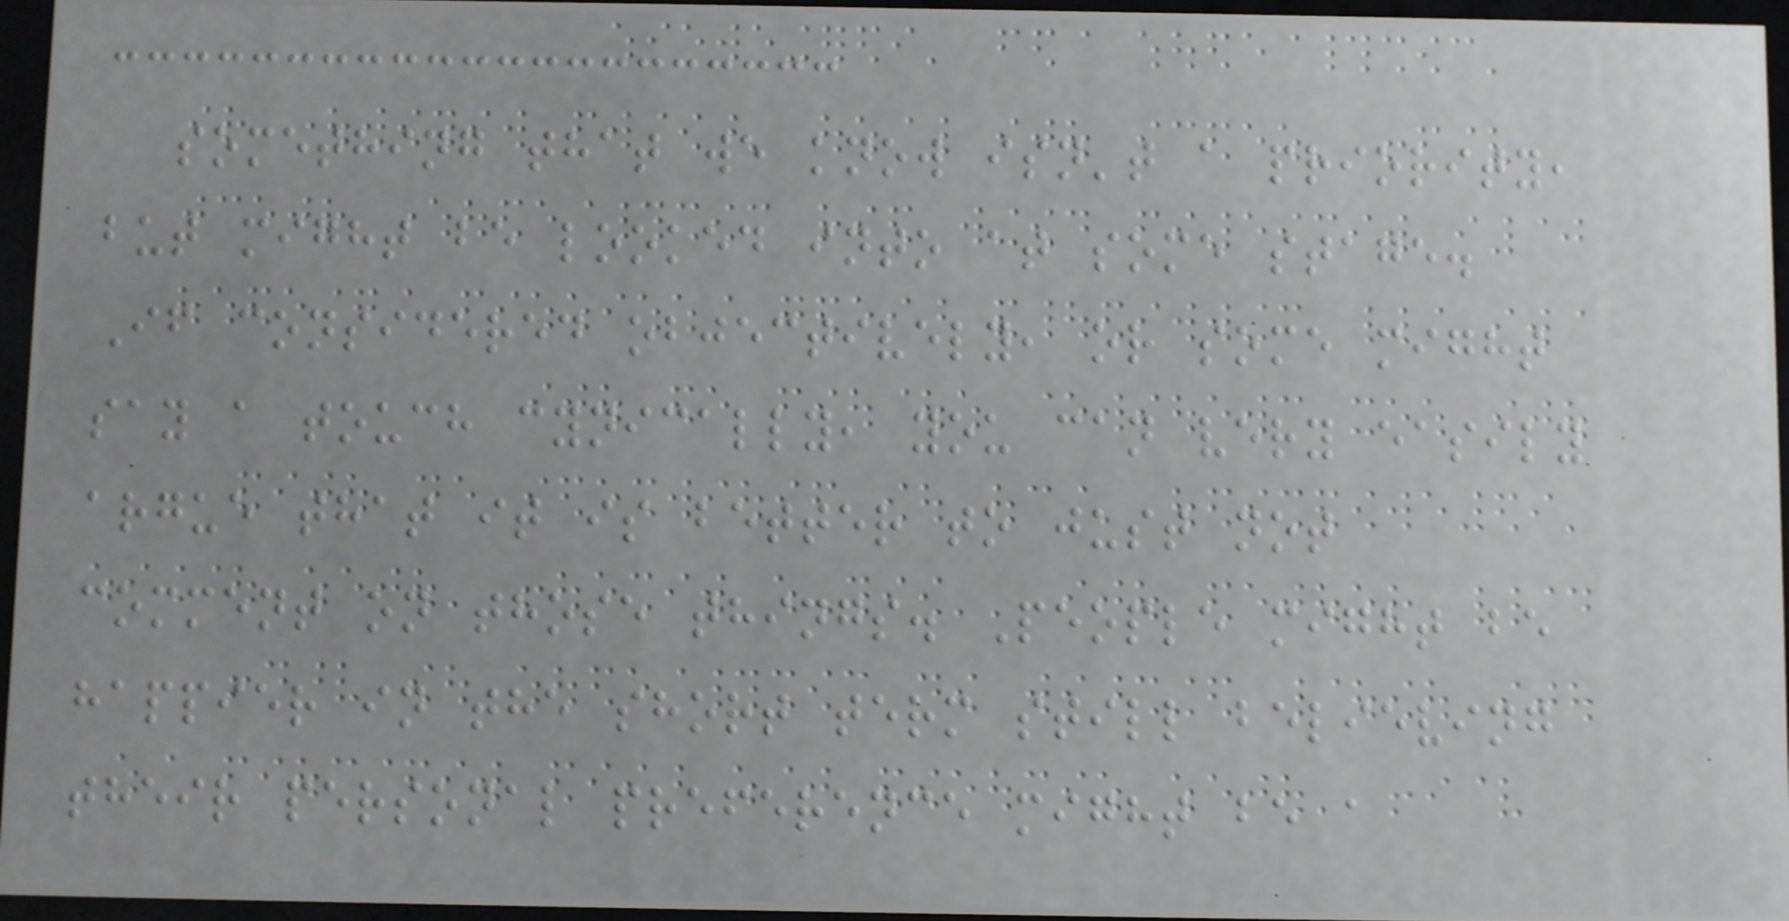something that we know isn't a priority,
but might be looked into at some stage.
If considered objectively, or some might
say a touch cynically, you can very easily
argue that it is better to just not
comment on those things. People might be
happier in the short term still believing
their personal preference might be a
